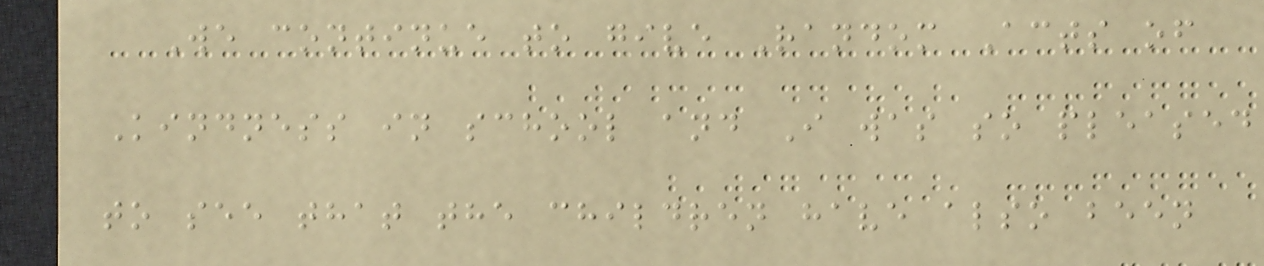We continue to give Random Acts of
Kindness in school and I was so pleased
to see that the children have also been
